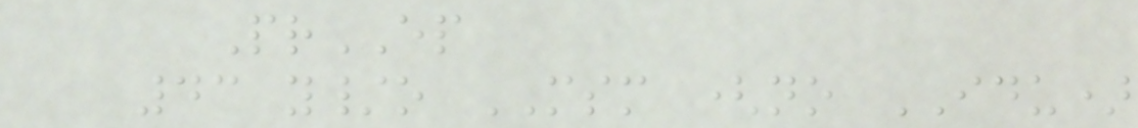PrEP
43 y/o MSM (no IDU)
